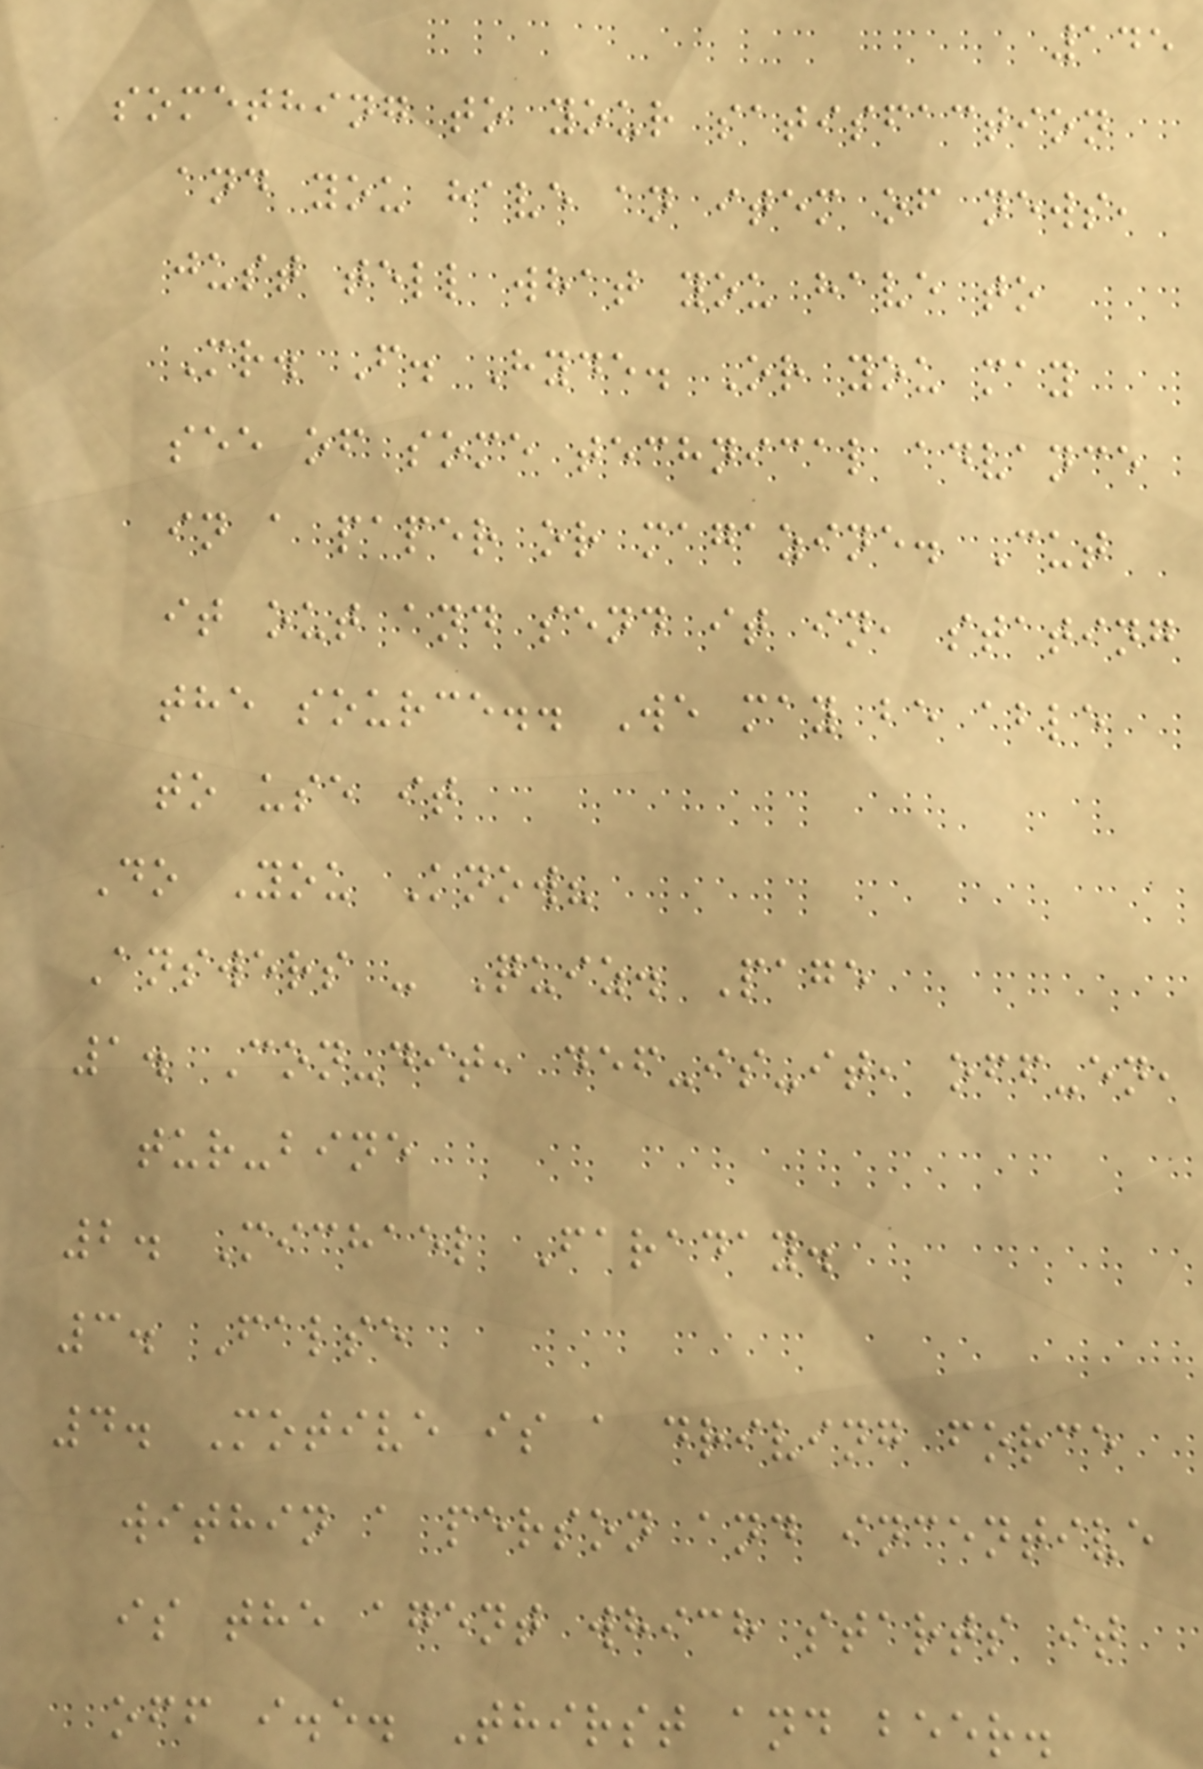145
something to your satisfaction
and you have an item of news,
just tell what you have to
Mr. F. Hyde. Or you may
see of some technical advance
in a paper or magazine. Cut
it out and send it in, stating
the source.. We may be able
to use it
Do You Know?
Answers - Quiz. Page
1. Con-dit, def-is-it, off-en,
tur-bine
2. Michael Faraday.
3. False
4. Motive is a driving force
within a person and incentive
is the agent which starts it
off i.e. Thirst and beer.
